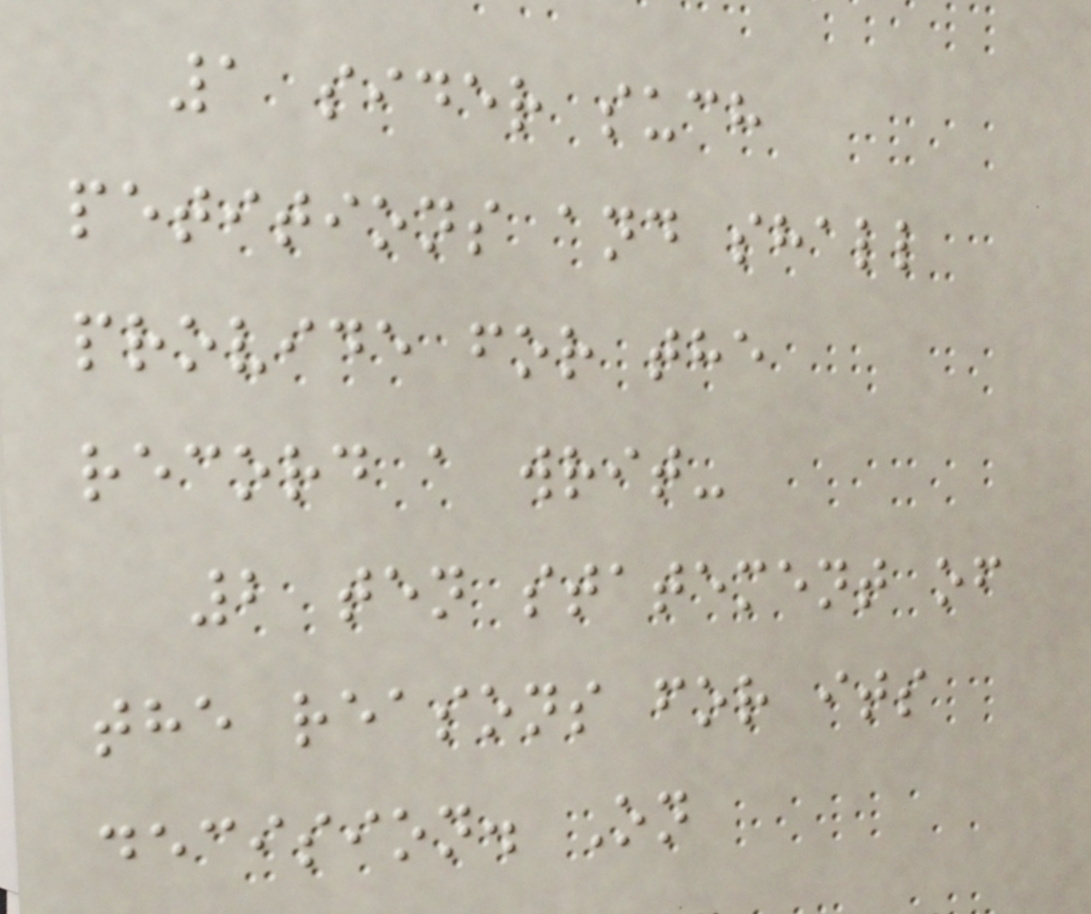1 sider such
petitions and shall
provide for the
record a writ-
2 ten statement of
the reasons for its
decision. On
